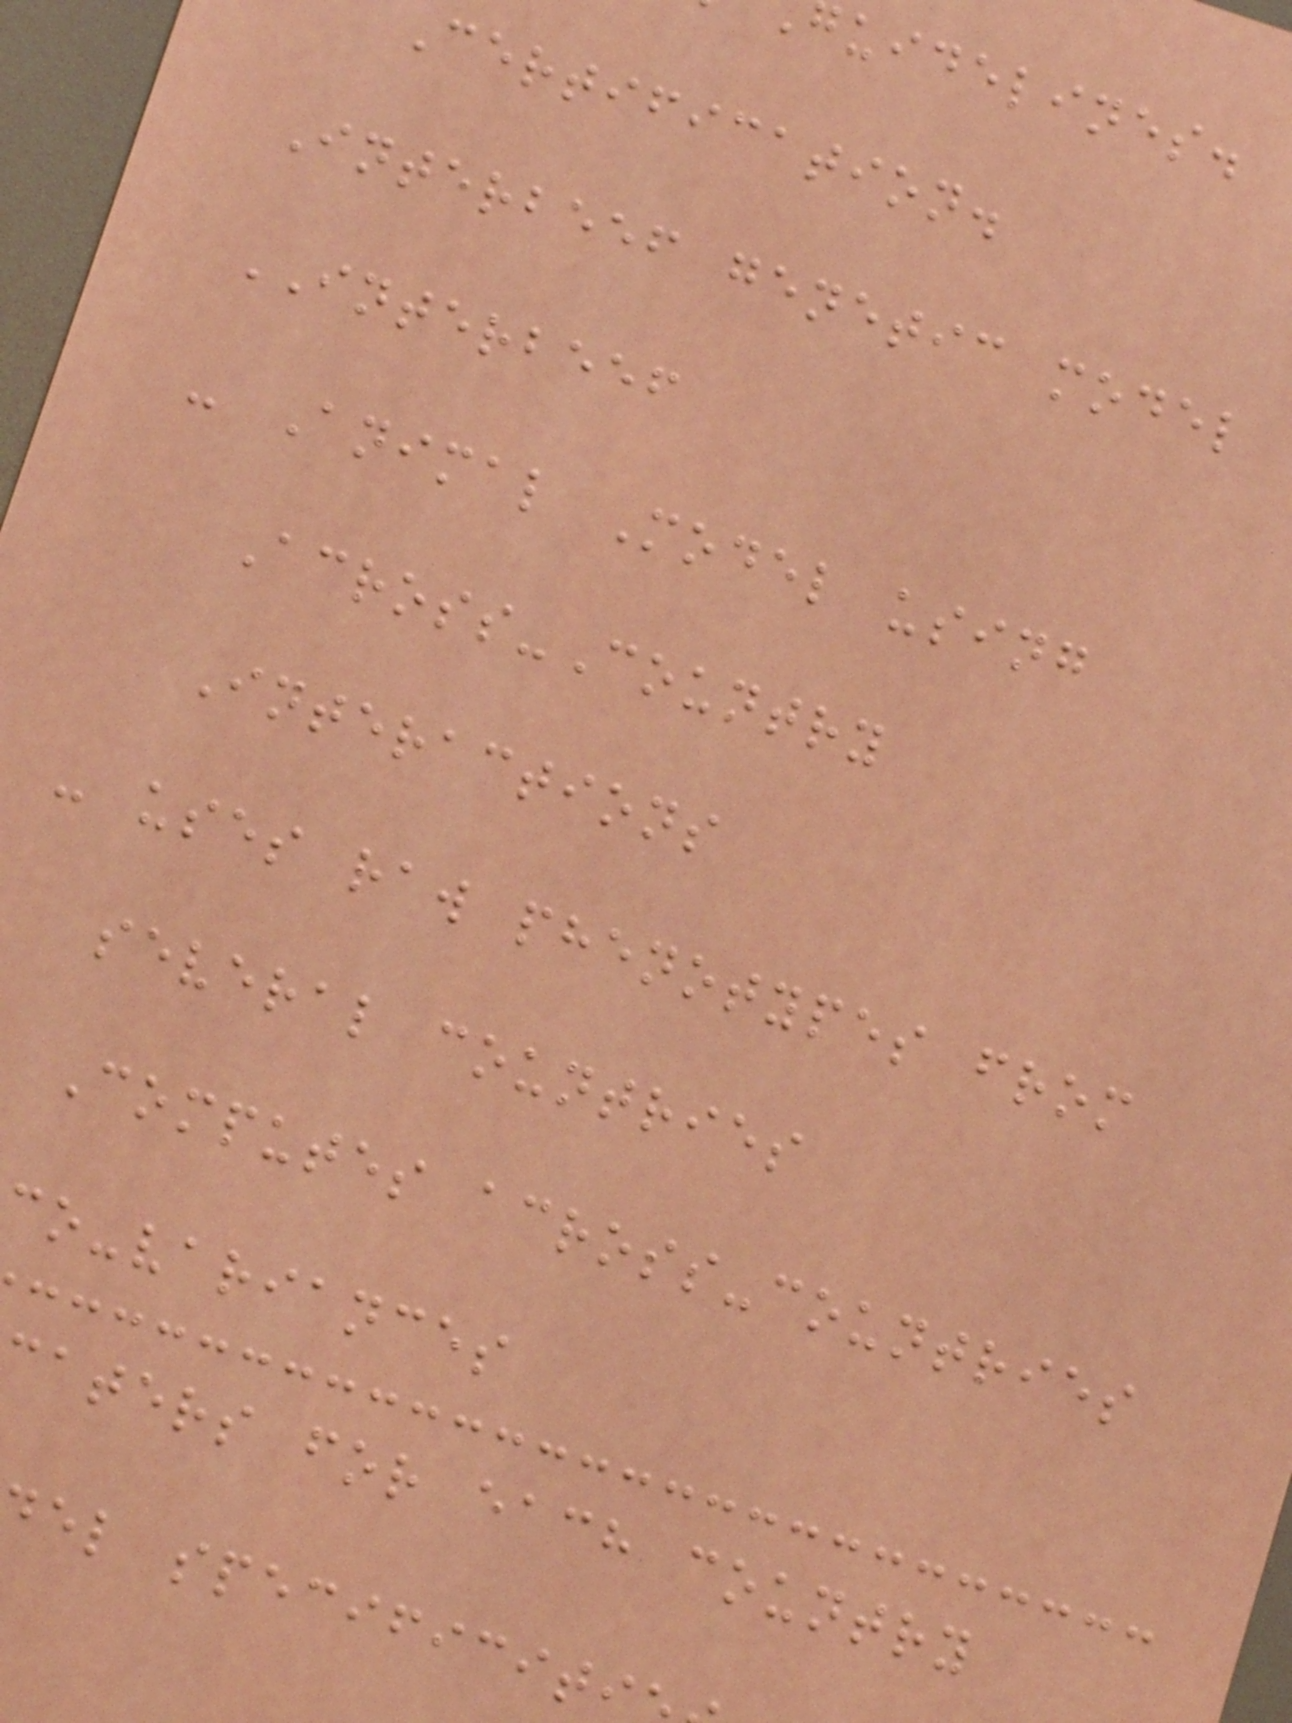uidelines.
Certification.
Interbeef genetic model
INTERBEEF
- Animal Model using
Across-Country
Interactions
- uses raw phenotypes from
several countries
Computes across-countries
co-variances
aters for each country
el specificiti
